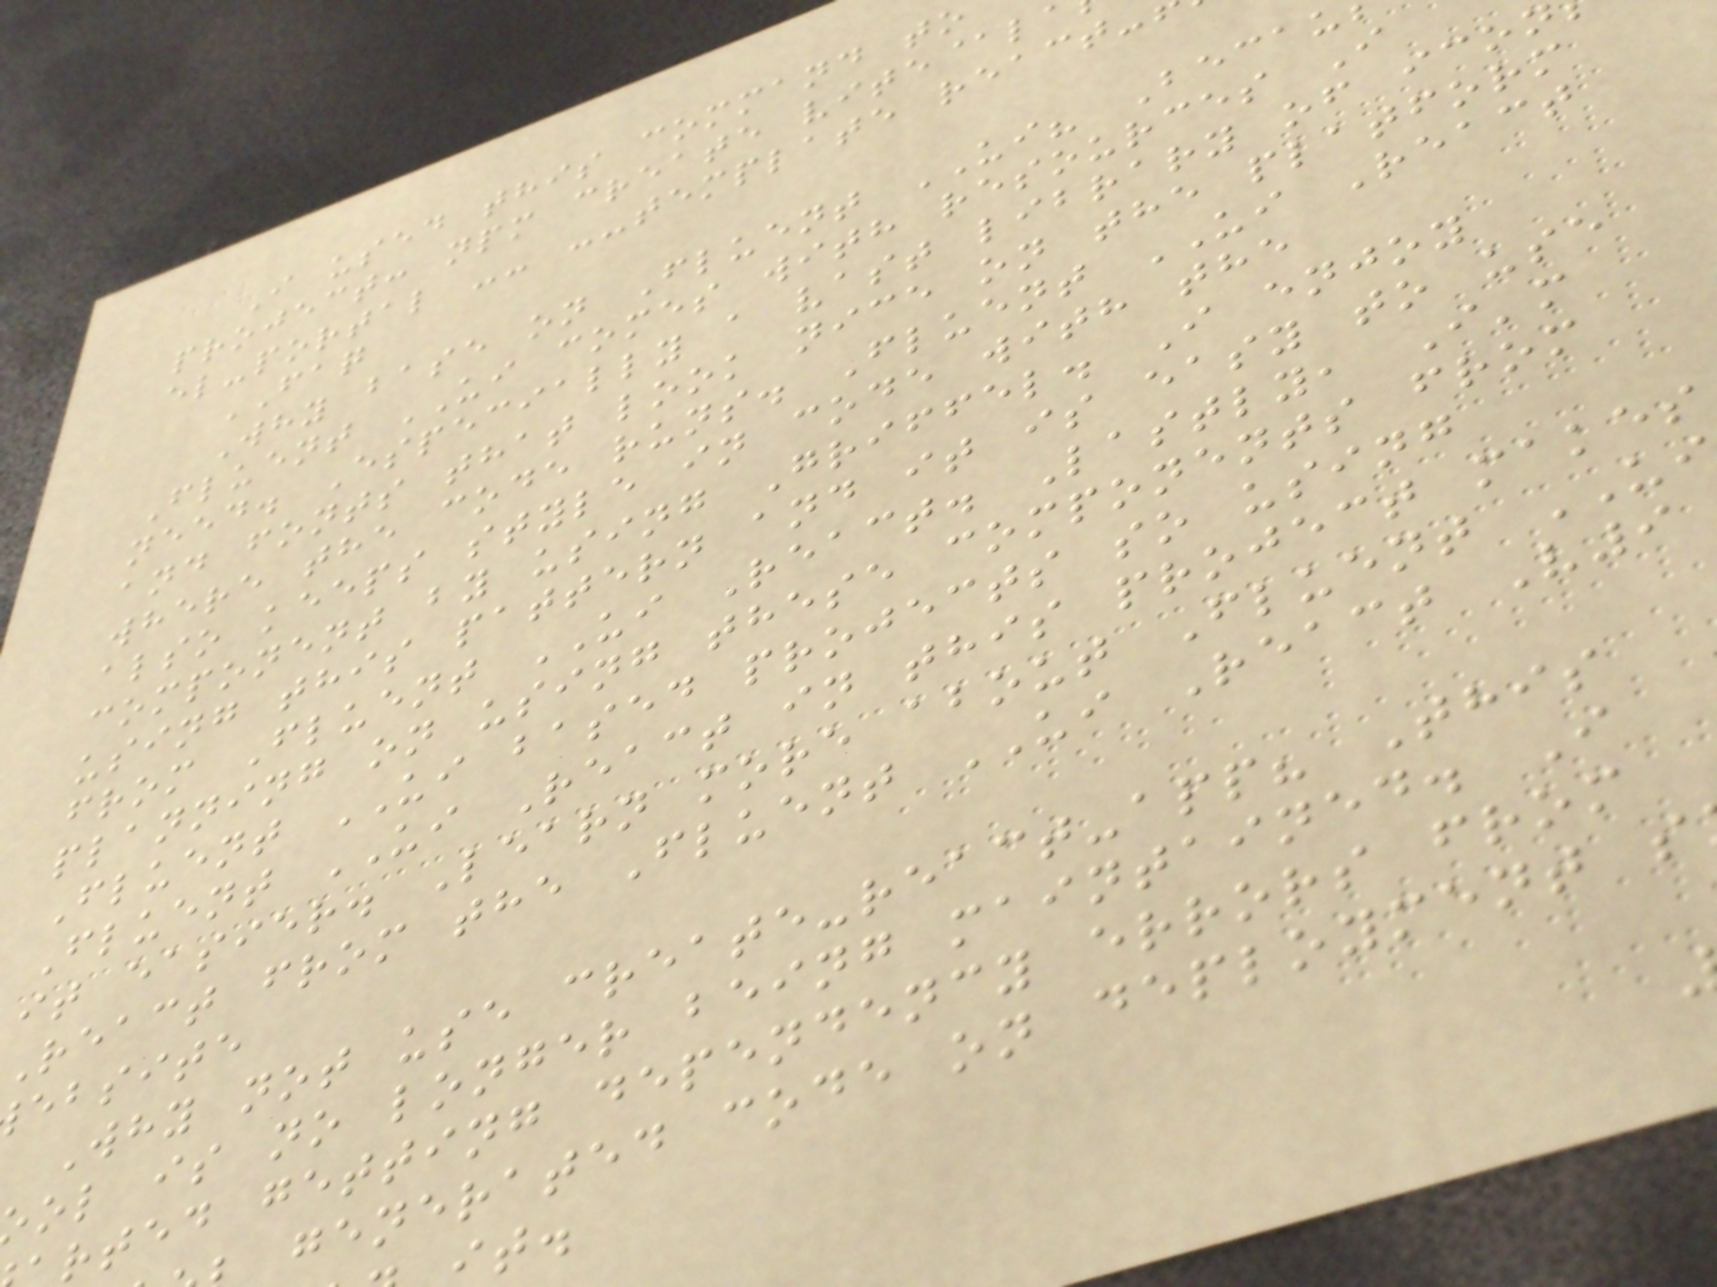I used this command to
project: npm create vite@l
el-portal -- --template react-
FAQ
Why base on Fluent UI? Becau
Fluent UI comes with resources I
need. Especially a vast library of icon
and fonts that look nice on the platform
where the code runs. Fluent UI React
also keeps style in code with the
component by using Griffel. I enjoy
using this pattern and it is easy to use
from Fluent UI React. Lastly, I'm
planning on using these components from
Fluent UI based projects so using
Fluent UI React in this project makes
it easier. Learn more about Fluent UI
React from the Fluent UI React V9
ebsite
Why not use create-react-app? This
ol is no longer being maintained. I
rted getting dependency errors from
generated code on deployment s
